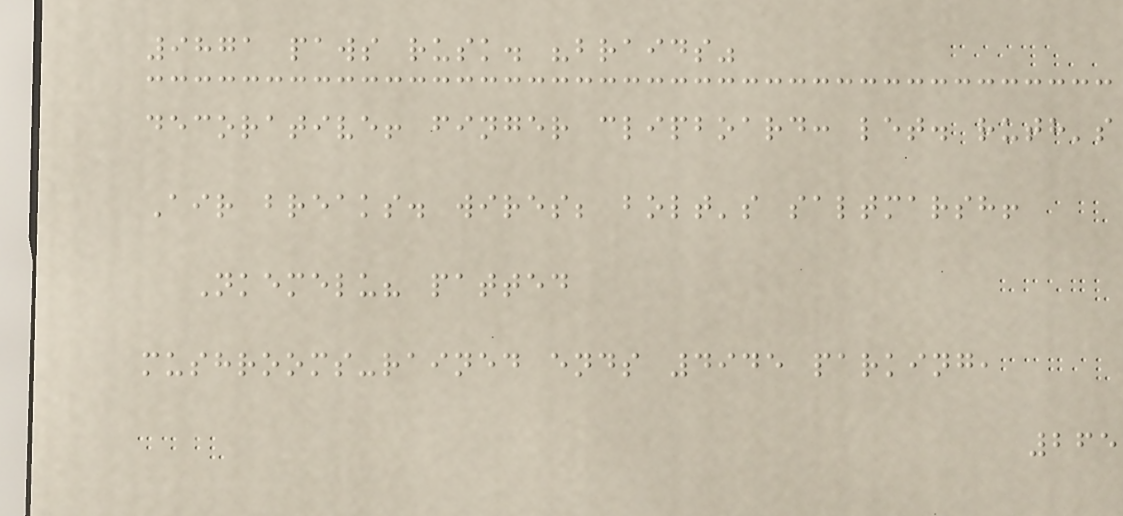9871 paws rusk. "braids"
decorative! finger clipboard: let. ruth's
Air breaks. wires; bolt's saltmarsh!
Nkemelu? patted
mushrooms-rained ends 4945 parking,
265
